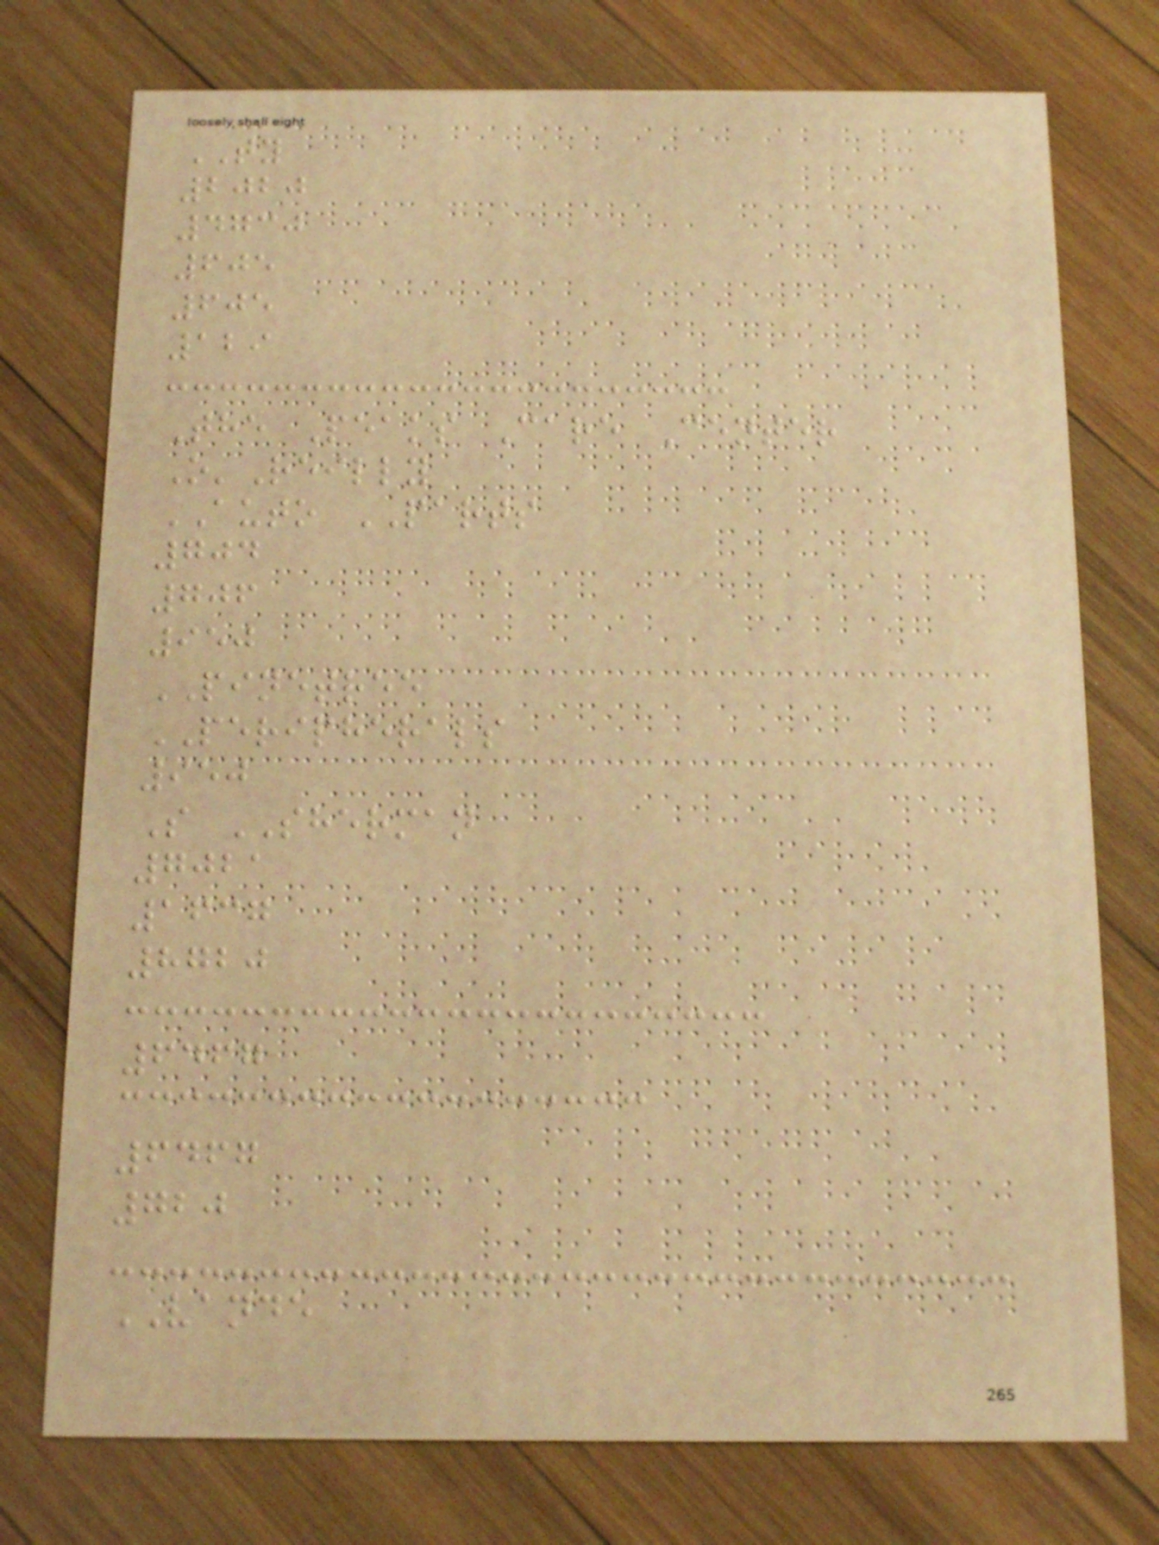TY
2020
4730
605
605
129
The Peaks Care Center
O'Reilly
AUTO PARTS
704
706
950
PINETREE
PERIPHERALS
950
S SHERMAN
7021
1637
8720
6467
6467
720
VANDE
